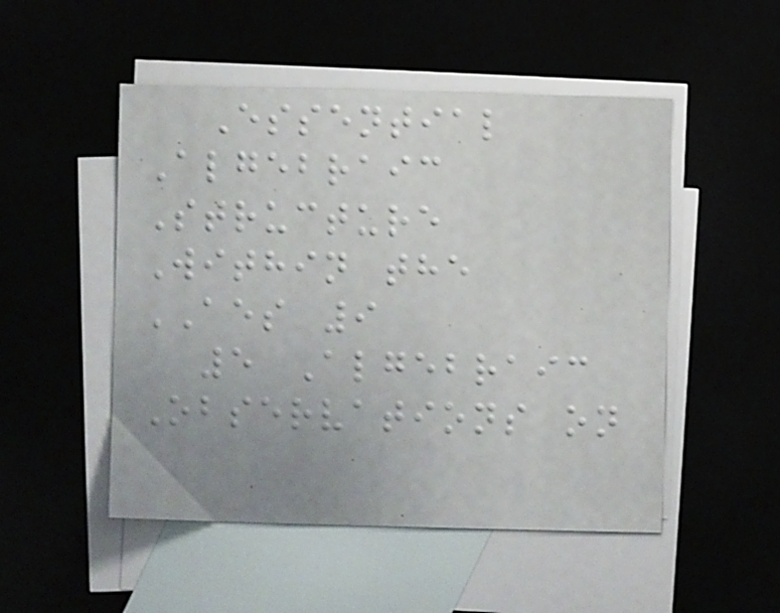Essential
Algebraic
Structure
Within the
AES 9
5 Algebraic
Observations on
